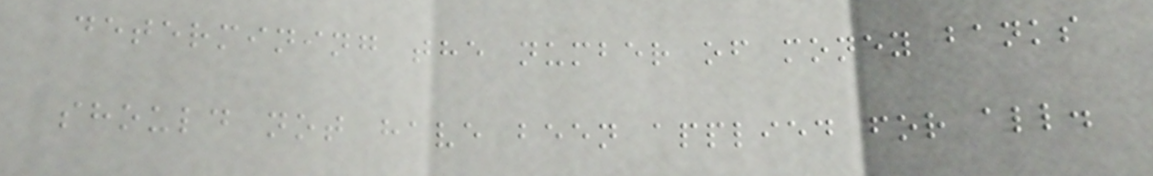determining the number of money banks
should not have been applied for all.
